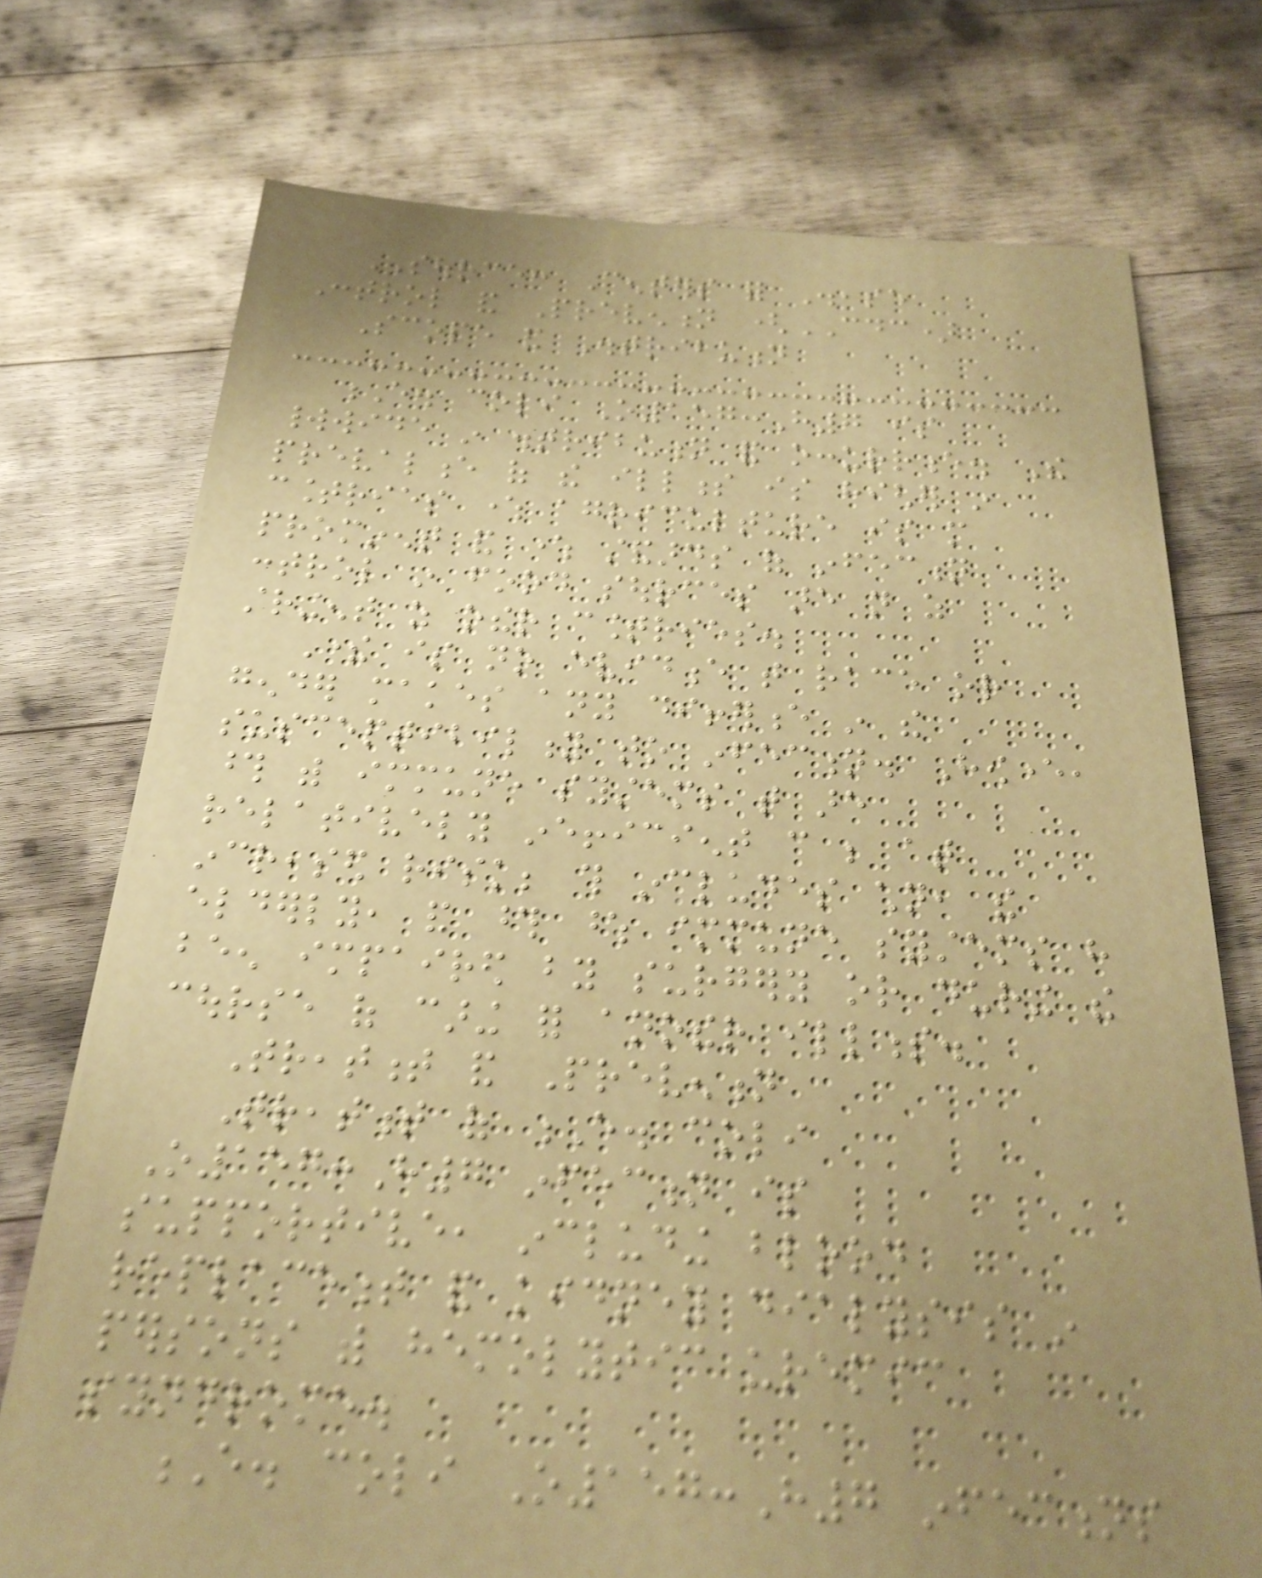SOURCE: Centers for Disease
Control and Prevention (CDC)
Scope and Distribution
E. coli O157:H7 is
worldwide in distribution and occurrence. The
prevalence of the illness is higher in
countries where agriculture is more
prominent and where standards of infection
control in food sources are not as
stringent as other countries.
There is no evidence that race or
gender makes any difference in the
susceptibility to infection. However,
those with immune systems that are
relatively inefficient can be at
increased risk; this includes children, the
elderly, and those whose immune systems have
been impaired by surgery or during the
course of caring for another illness.
Treatment and Prevention
Treatment of E. coli
O157:H7 infection is
supportive, including blood
replacement and kidney dialysis in
persons with hemolytic uremic
syndrome.
E. coli O157:H7 infections
